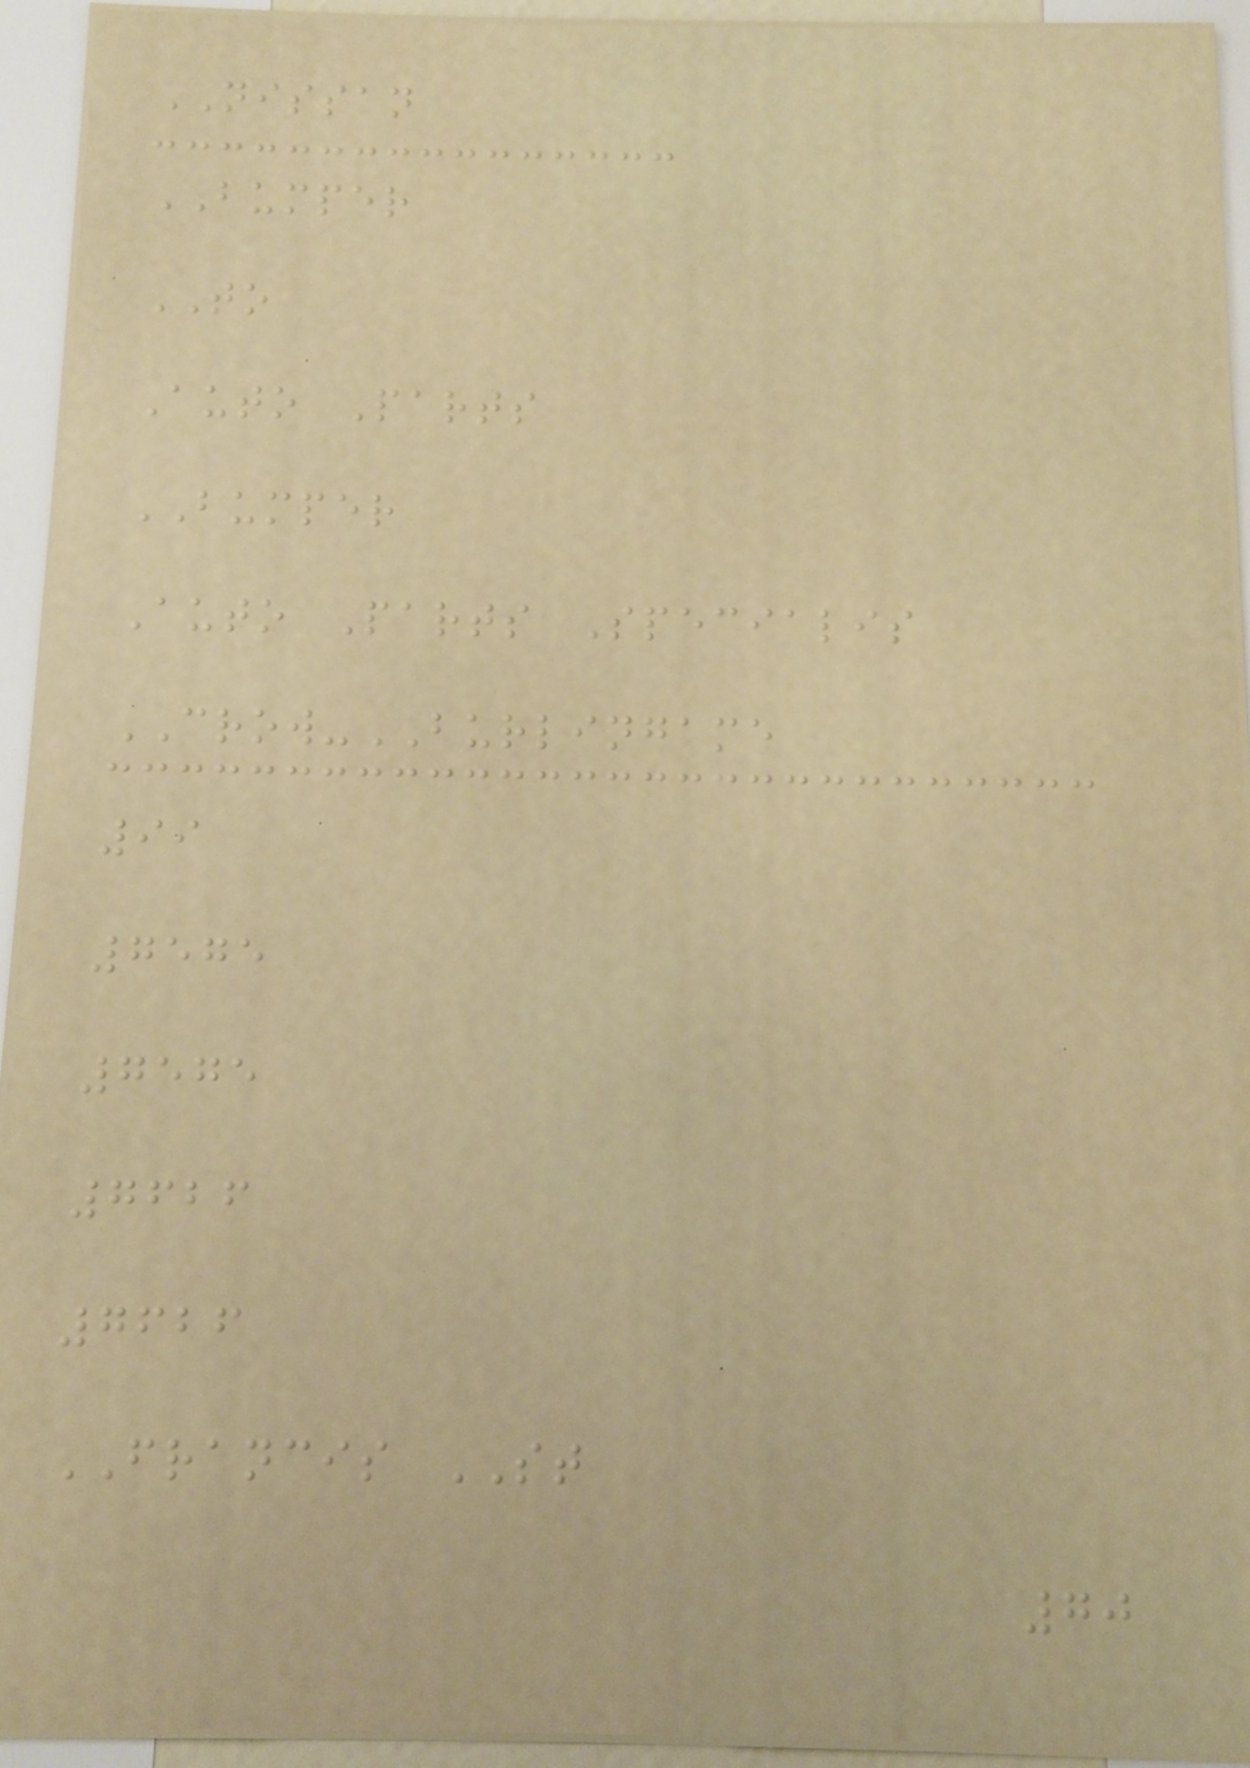NISSAN
BUMPER
TO
Auto Parts
BUMPER
Auto Parts Specialis
CROW-BURLINGAME
99
7575
7575
7626
7626
FRANCIS ST
70
